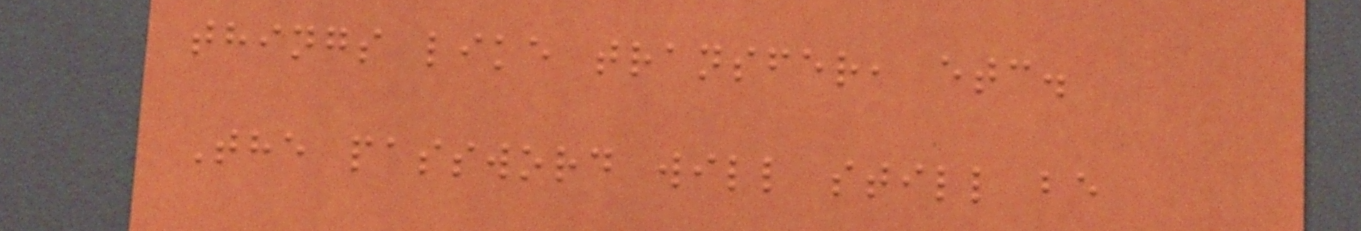things like transfer, etc.
The password will still be
